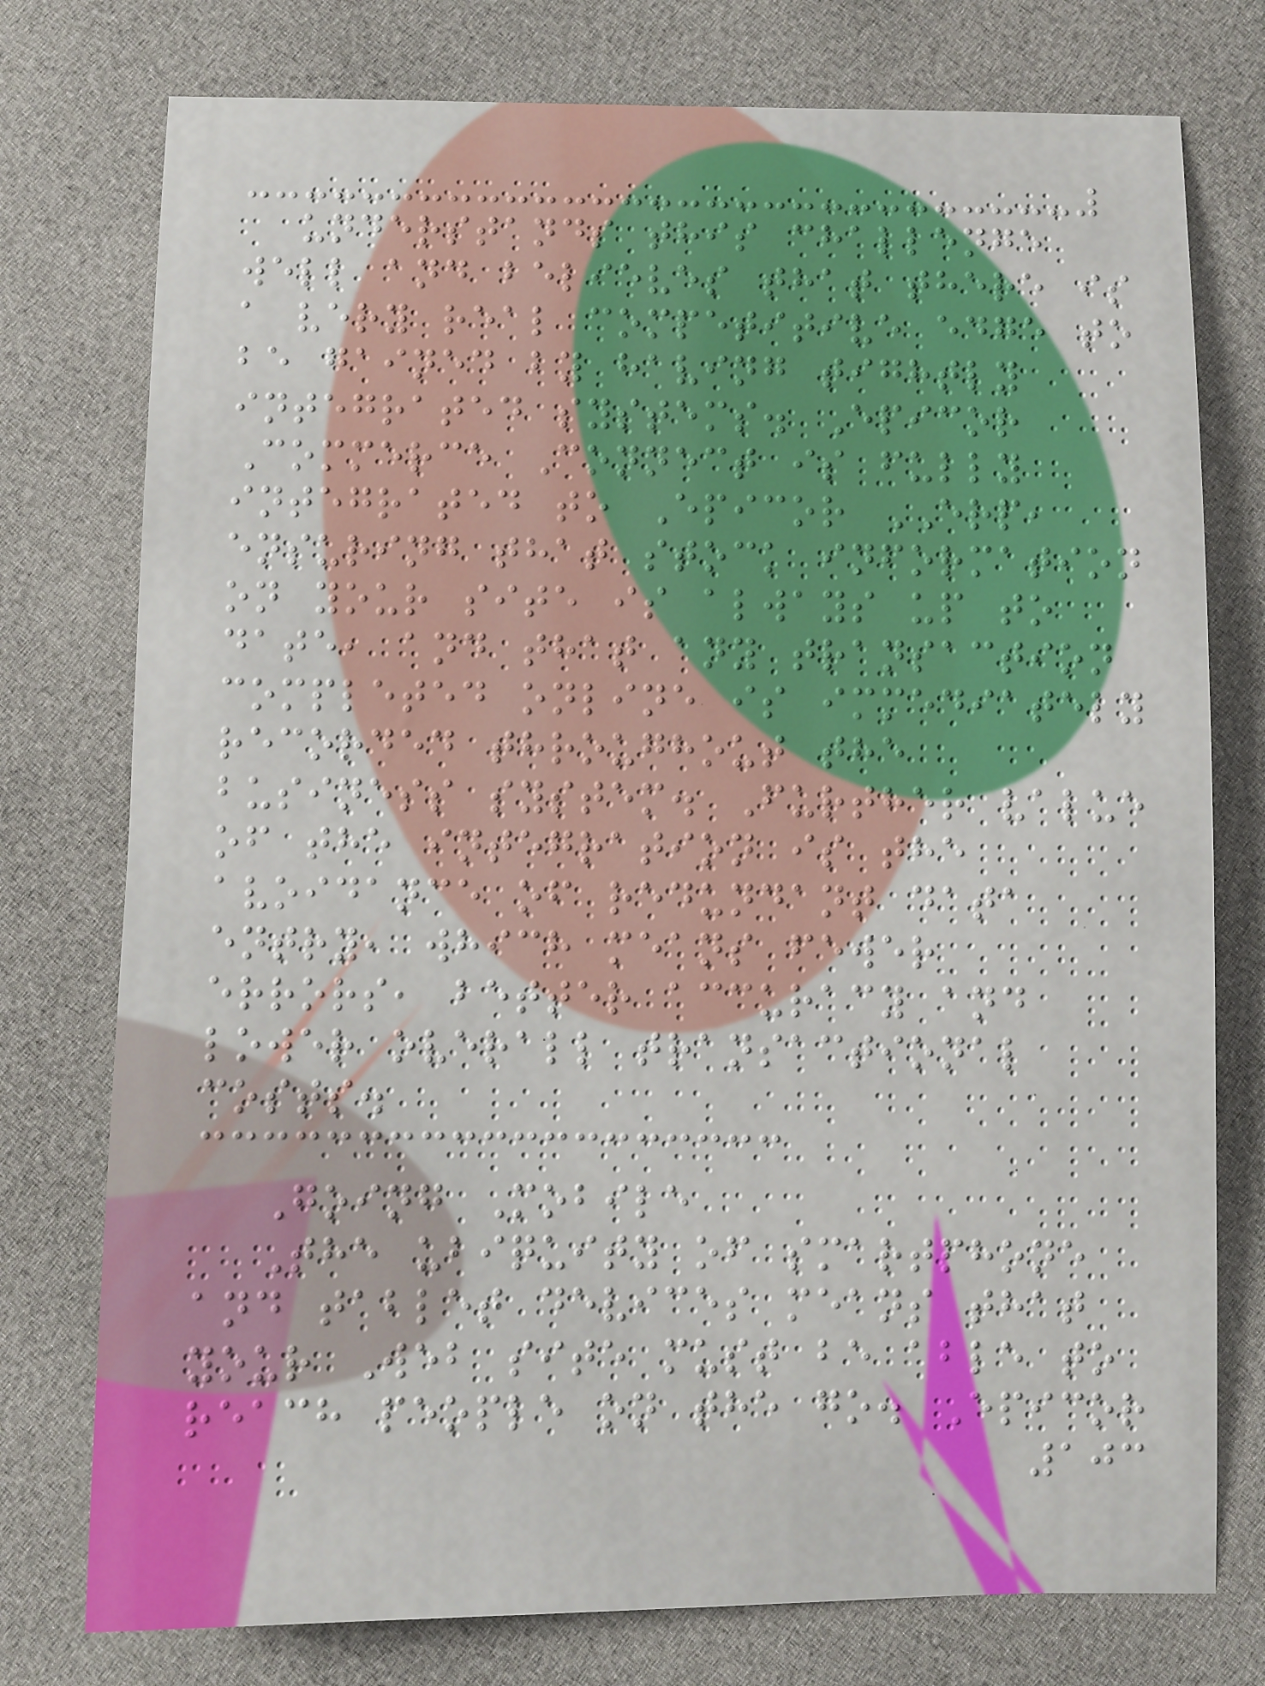understands this challenge
well and believes that there is
a very real competitive edge to
be gained by having tightly
integrated systems. Epicor
Commerce Connect is fully
integrated to Epicor ERP,
ensuring that stock information
on your site is always up to
date, and that any transaction
completed online is immediately
recorded throughout the
business system. Further value
of the integration is the
avoidance of redundant data
entry, which means fewer
errors, better accuracy and
lower overall transactional
costs.
Going Mobile
The ubiquity of smartphone
and tablet devices means that
your Web site must be able to
reach people on the go. Epicor
103
